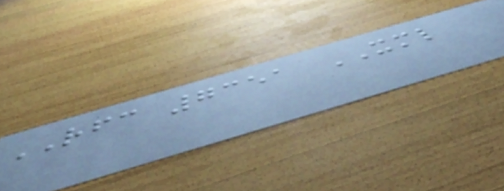RFC 7351 XML
